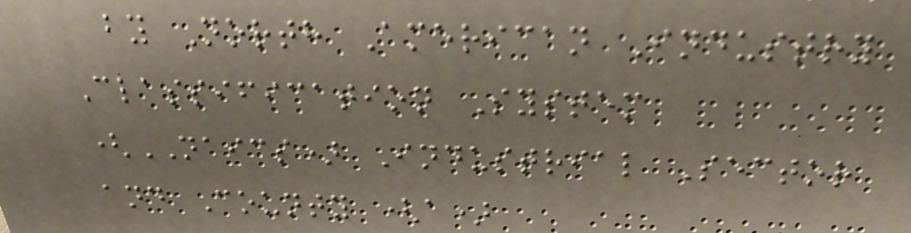by North American Industry
Classification System
(NAICS) Industrial Sector
and County (a)
